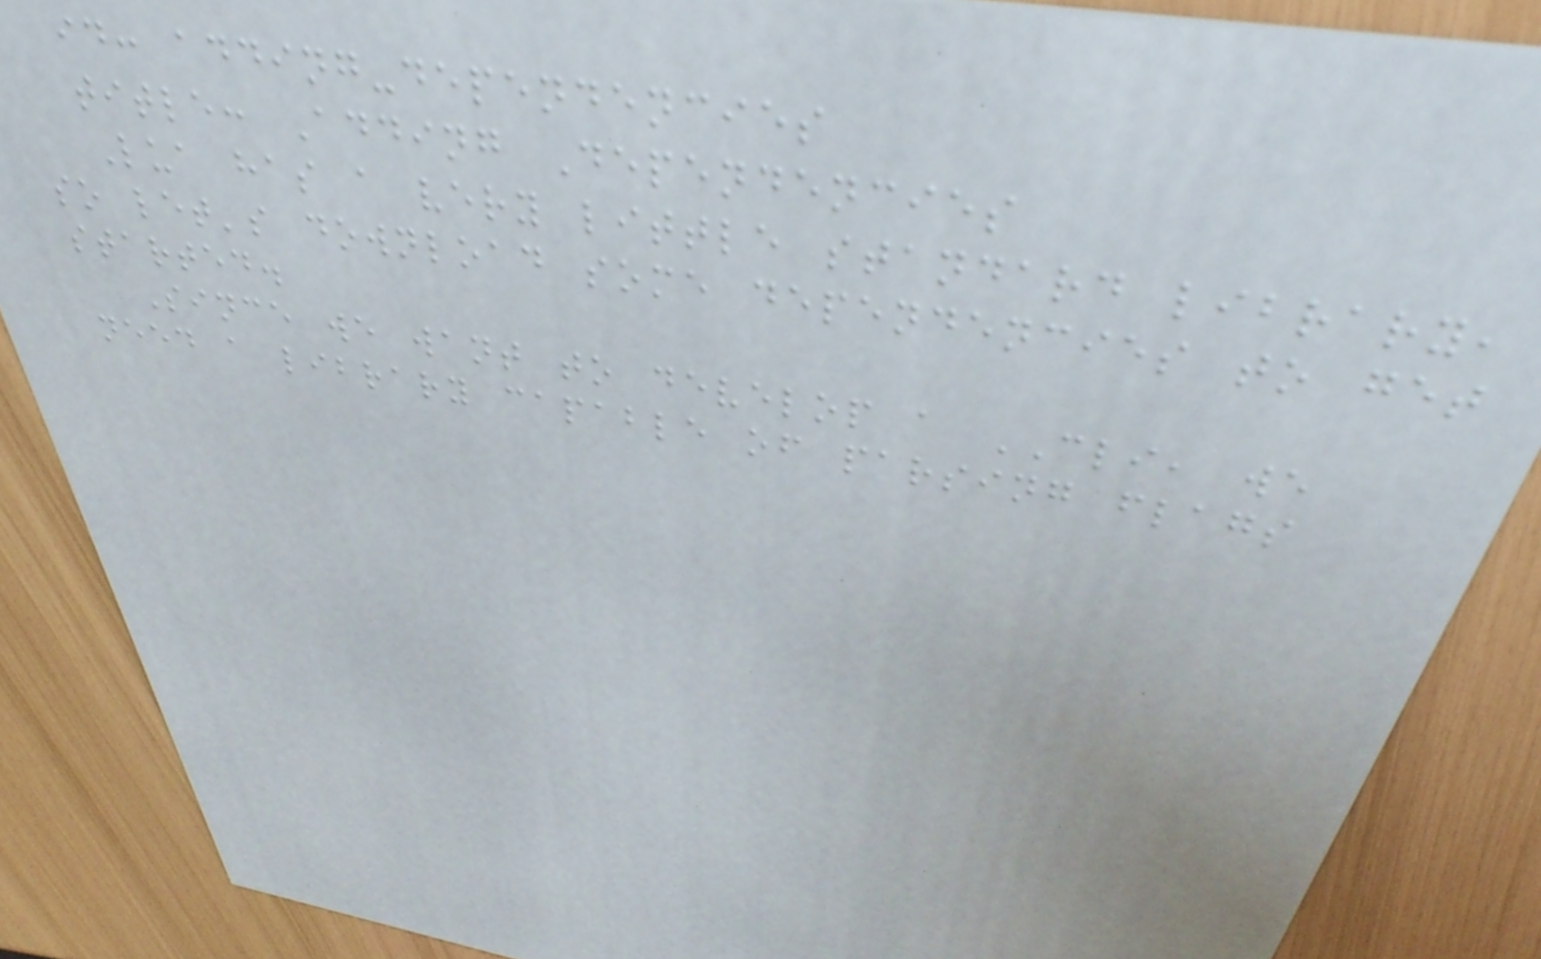id: adding-dependencies
title: Adding Dependencies
Lua has a very little standard library,
so let's download some dependencies to get
started.
Since we want to develop a CLI, we
need a library capable of parsing flags
